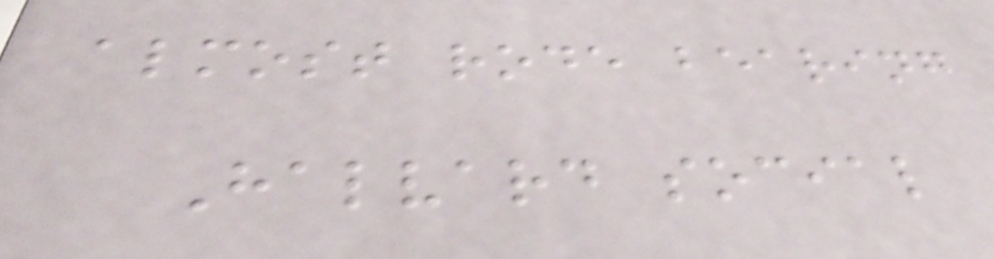almost rode bearing
Halvard social
